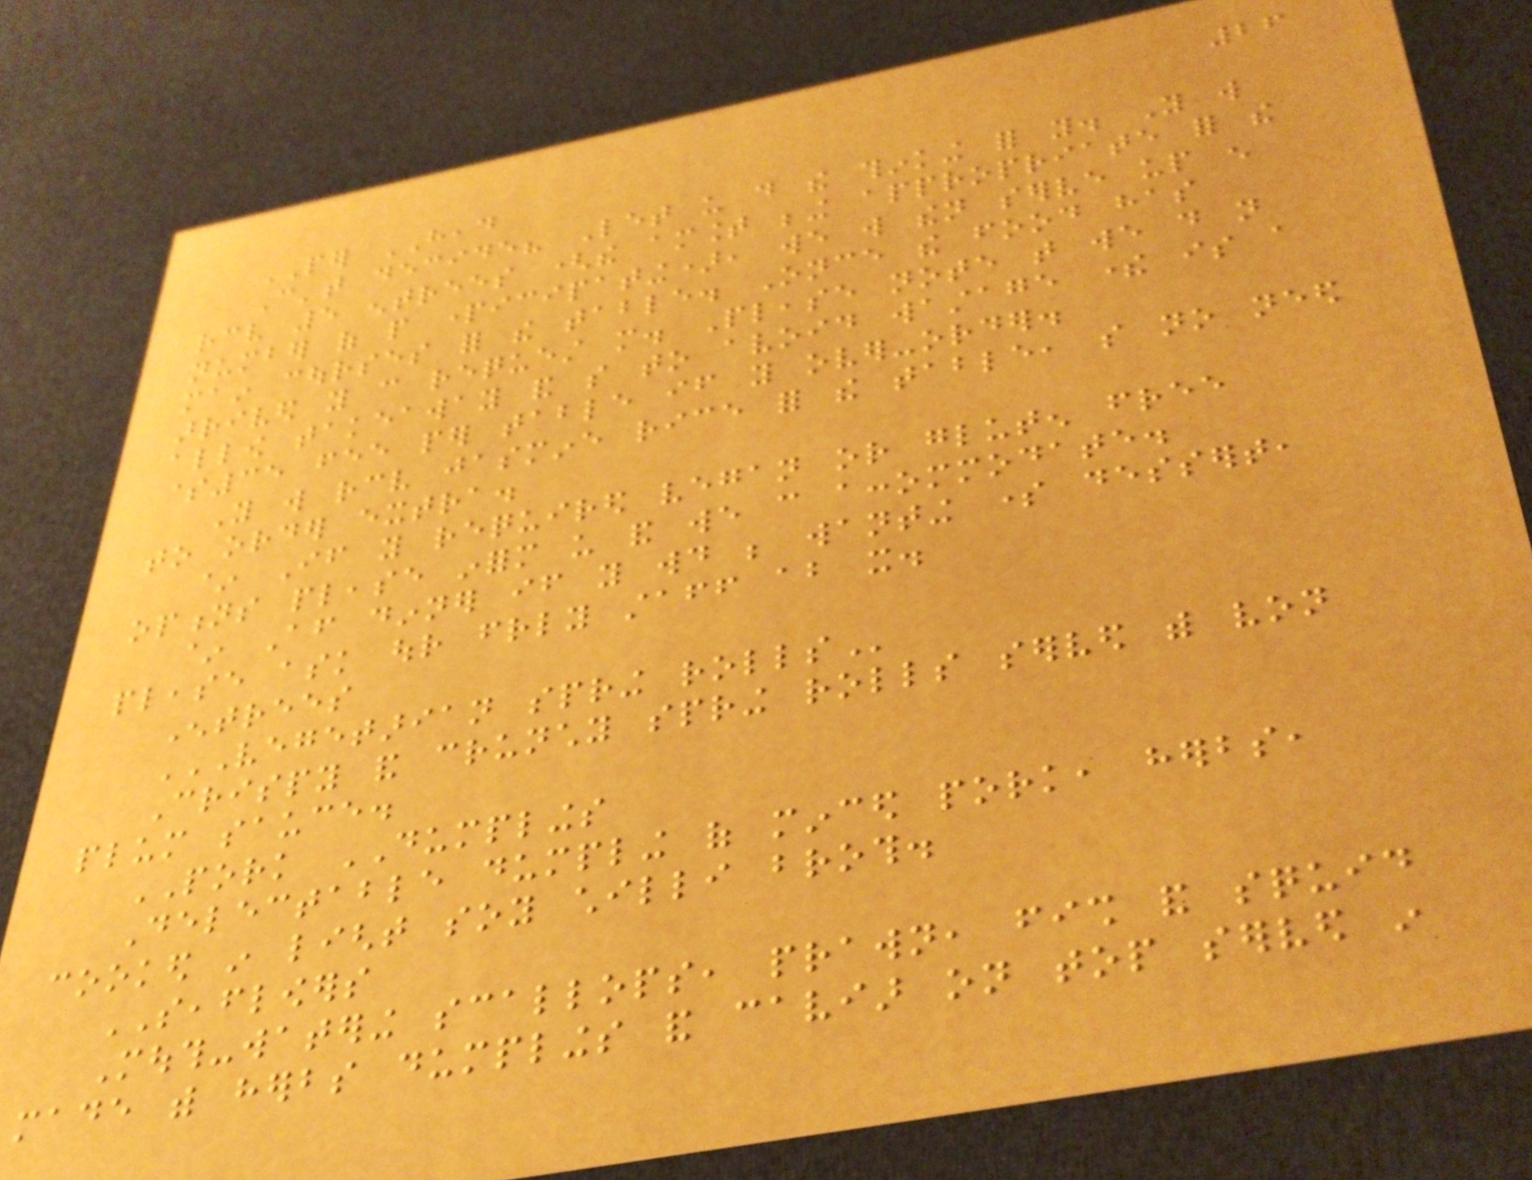26
PER HEAD
Can't decide? Let us do the thinking for you. You will
receive 5 entrees (the amount being appropriate for the
number of people participating), we will then serve up enough
main courses for the table. Once the food has
arrived you can request more. Please note that we do not
allow takeaway and so to avoid wastage there is a
$35 fee per table if you over-order.
You will receive jasmine rice for the table, so no need
to order extra.
~ If you required vegan or gluten free
options please inform us and we can accommodate.
~ After dinner if you would be wanting some dessert,
please ask our friendly staff about it.
Entrees
VEGETARIAN SPRING ROLLS
Crispy and crunchy spring rolls served with von
plum sauce.
PORK DUMPLINGS
Delectable dumpling of minced pork, herbs,
cooked in light soy chilli broth.
SEAFLOWERS
Mouth-watering scallops, prawn, fish and squid
made with herbs dumplings and caviar on top served in
